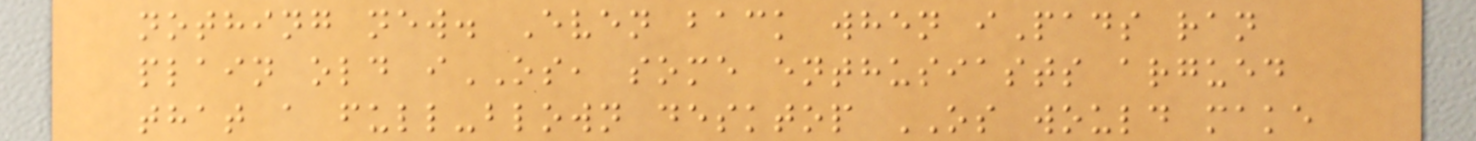nothing new. Even back when iPads ran
plain old iOS, some enthusiasts argued
that a full-blown desktop OS would make
